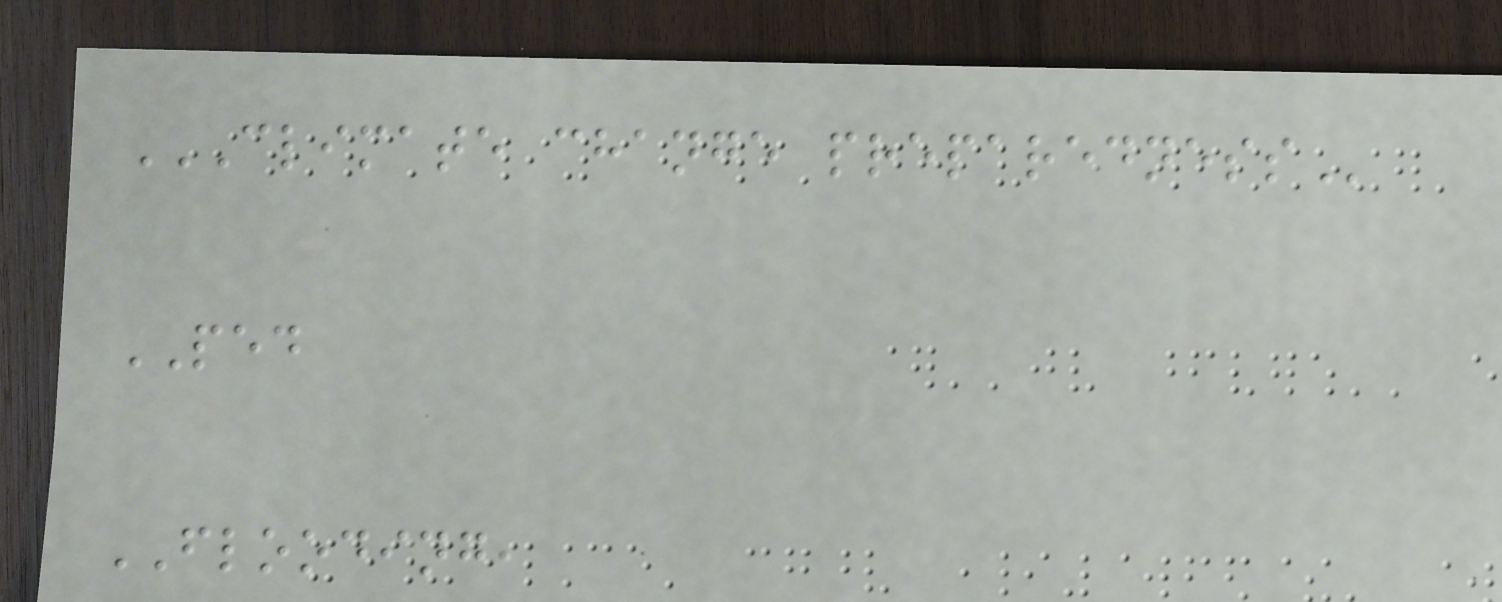CLIMATE CHANGE PREPAREDNESS
PED
FLOODING,
